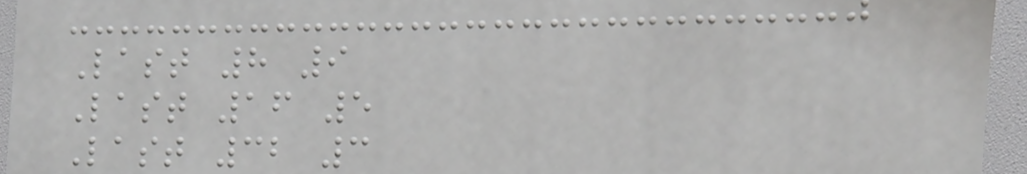Last 8 9
Last 16 5
Last 32 3
